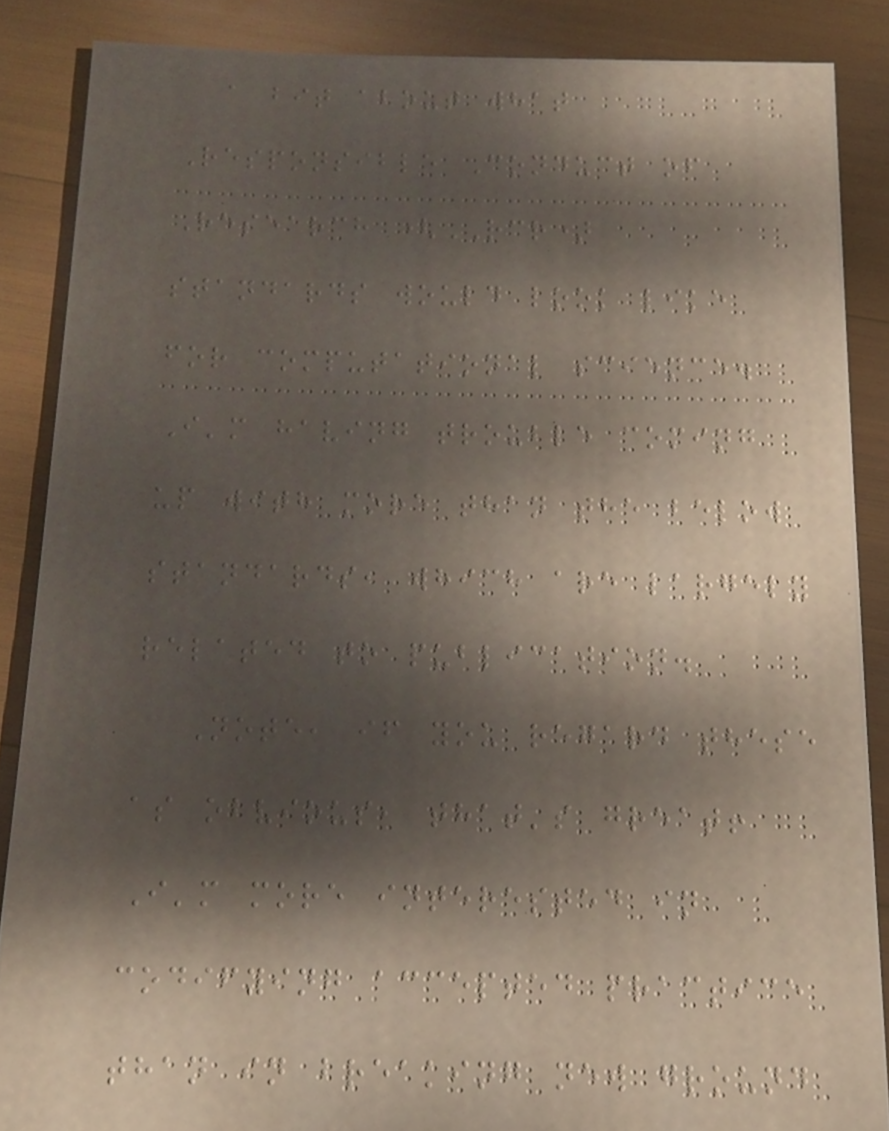a bit about what
Responsible Conduct of
Research (RCR)
standards would look like
for computational science.
I'm having trouble coming
up with more than the below
standards, which are largely
related to publication.
Note, if you regard these
as obvious, that's great!
I'm more interested in
codifying accepted practice
than in breaking new ground
